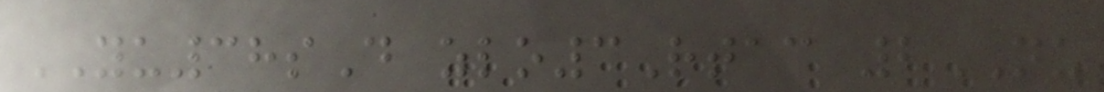YU38sD zlo3Rtac 2NU
